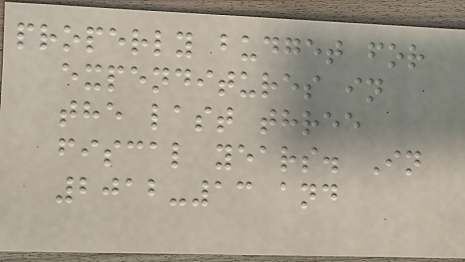properly budget for
expenditures in
the last three
fiscal years. In
2012-13 and
